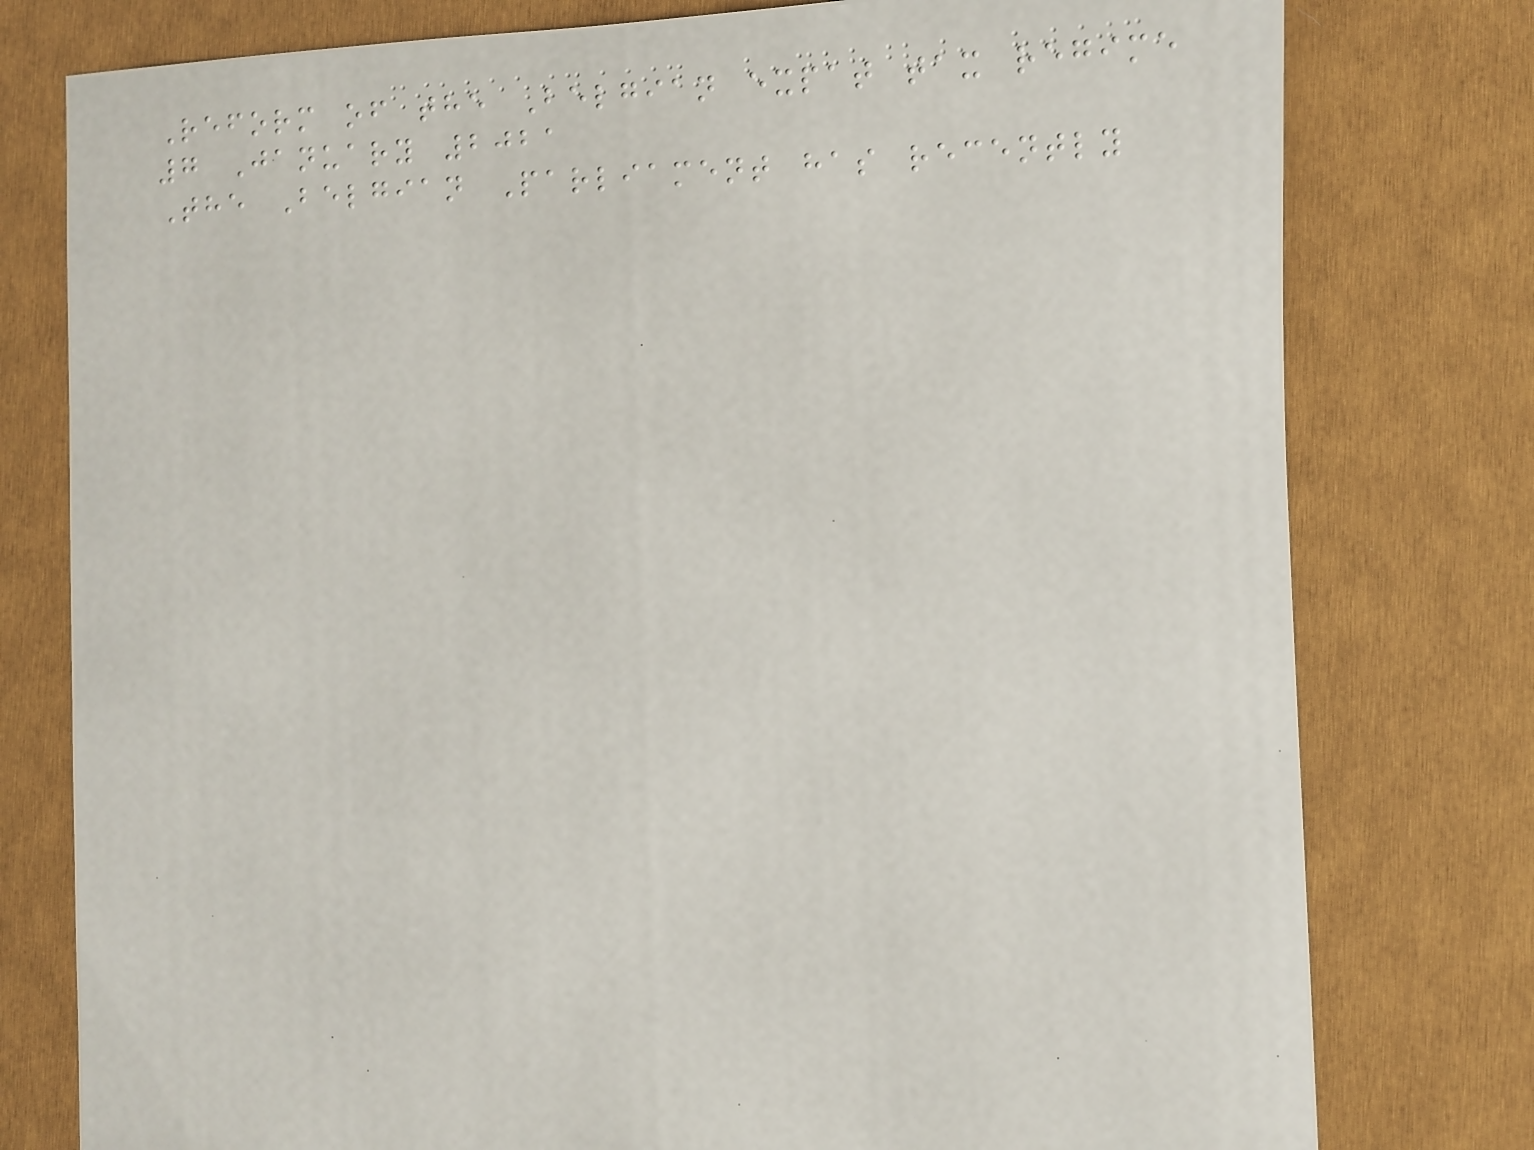Reform of the Belgian expat tax regime
7 January 2021
The Belgian Parliament has recently
